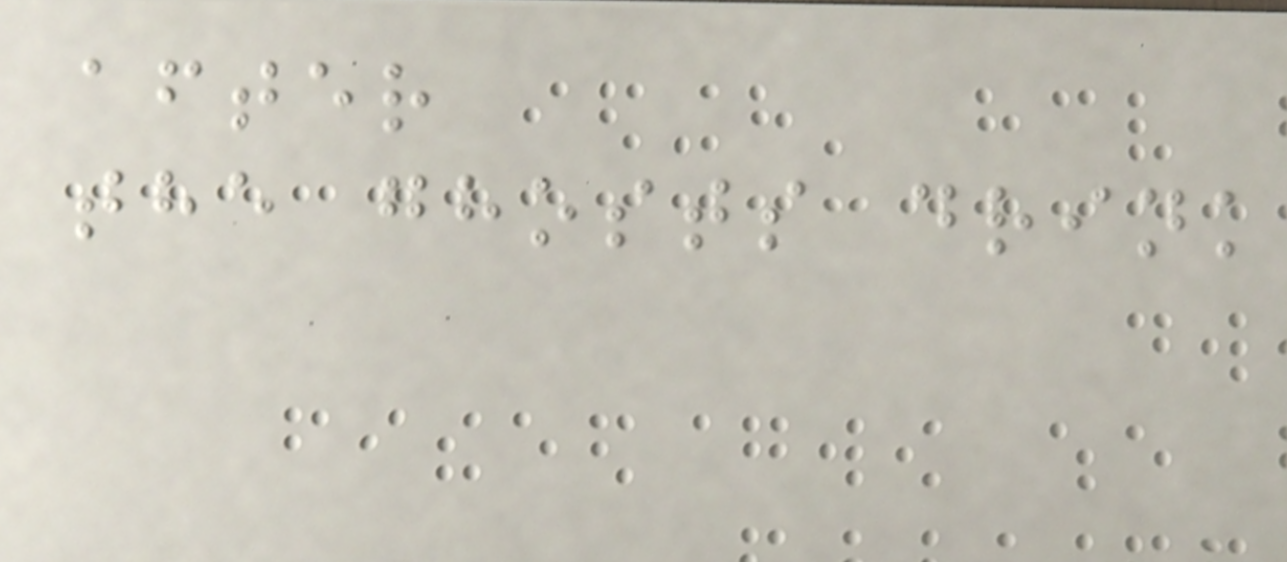after
the ghosts drink
